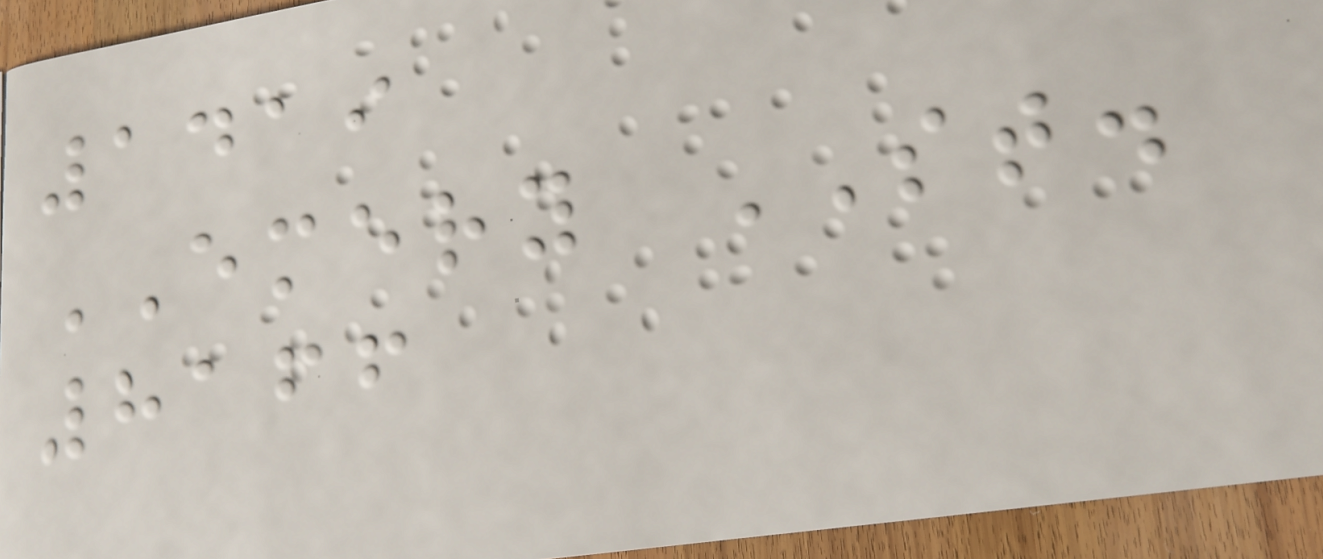1419
EMERY ST.
8166
